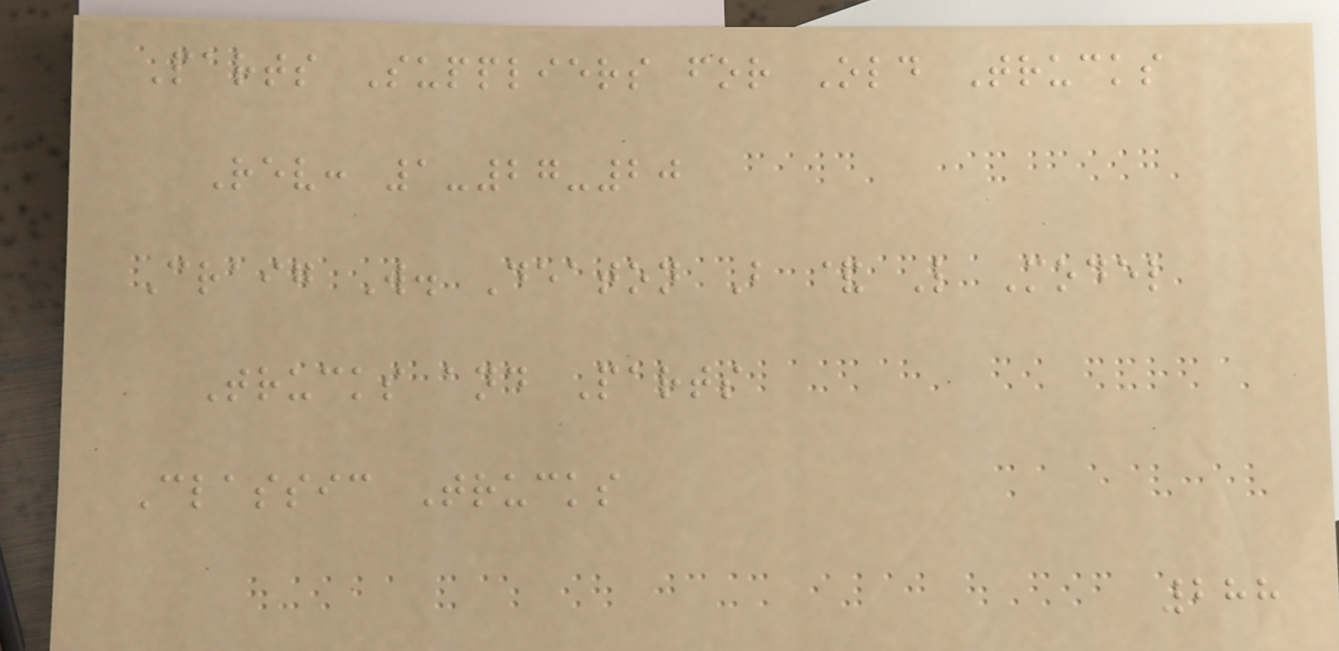Parts Suppliers for Old Trucks
Rev: 1-27-20
Craig W. Deaton B & L Model
Trucks and Parts
Classic Trucks
288
